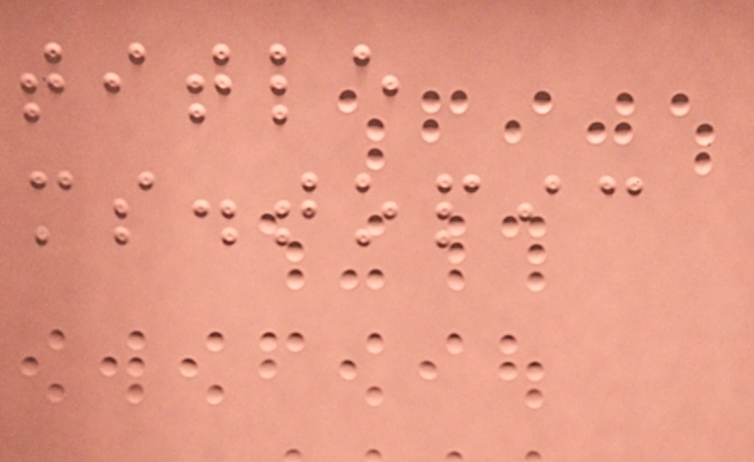title
ms.topic
